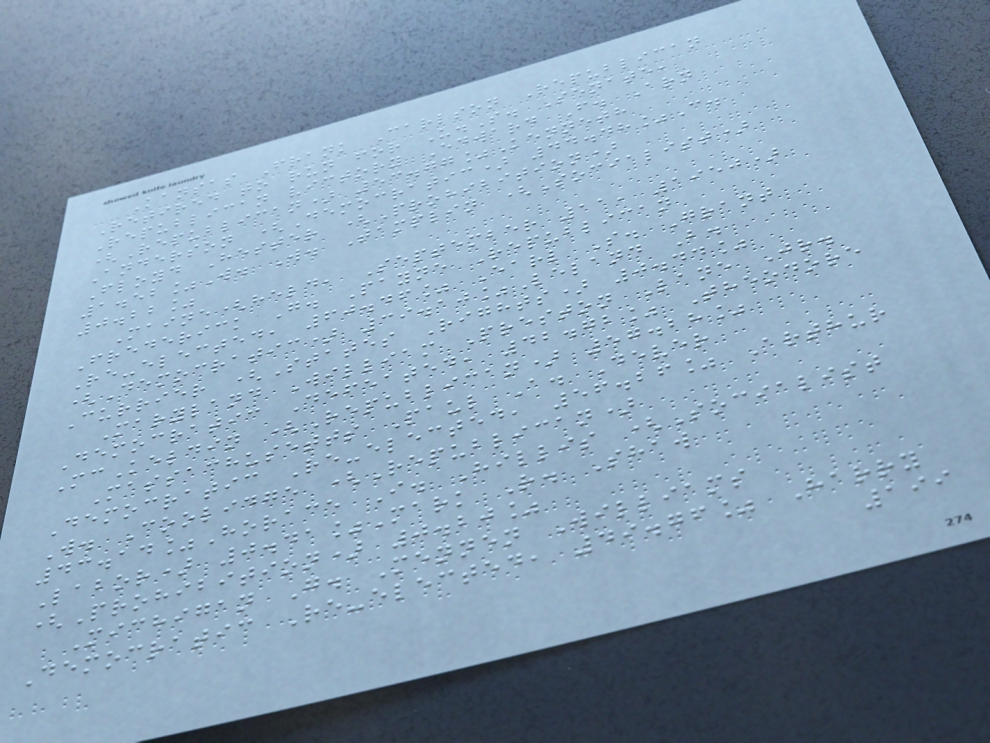Kansas Frank Carlson Republican
Retired to run for U.S. Senate,
Republican victory Edward F. Arn
(Republican) 53.77%Kenneth
Anderson (Democratic) 44.48%C.
Floyd Hester (Prohibition)
1.52%W. W. Tamplin (Socialist)
0.22%
Maine(held, September 11, 1950)
Frederick G. Payne Republican
Re-elected, 60.46% Earl S. Grant
(Democratic) 39.10%Leland B.
Currier (States Rights) 0.44%
Maryland William Preston Lane Jr.
Democratic Defeated, 42.72% Theodore
McKeldin (Republican) 57.28%
Massachusetts Paul A. Dever
Democratic Re-elected, 56.26% Arthur
W. Coolidge (Republican)
43.14%Horace I. Hillis (Socialist
Labor) 0.41%Mark R. Shaw
(Prohibition) 0.20%
Michigan G. Mennen Williams
Democratic Re-elected, 49.76% Harry
199
